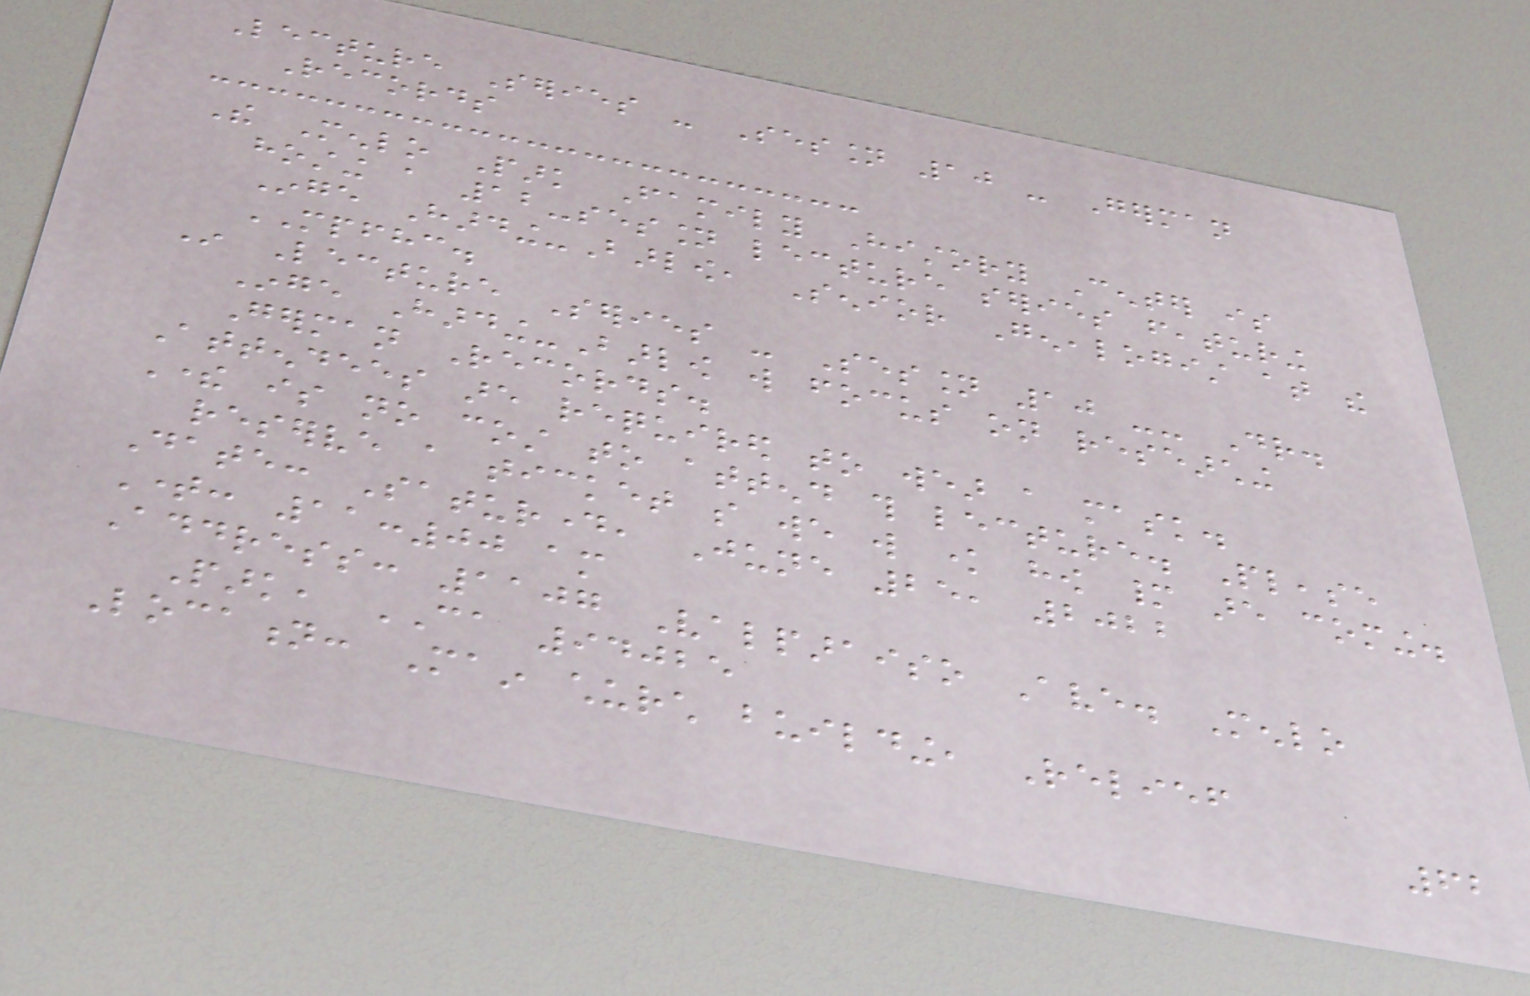Lecture Series - Session 10 - German
Records
The Menlo Park Family History Center is
hosting a 12-session lecture series featuring
Inge Harding-Barlow, Senior Genealogist at the
MPFHC.
In Lecture Series - Session 10 -- Dr.
Inge Harding-Barlow will focus on researching
German Records.
Attendees are required to wear a mask.
There is no cost to attend this lecture. Please
reserve a ticket so we will know how many are coming.
Date: Saturday, June 25, 2022
Time: 11:00 am
Address: 1107 Valparaiso Ave. Menlo
Park, CA 94025
Location: Main church building, Relief
62
